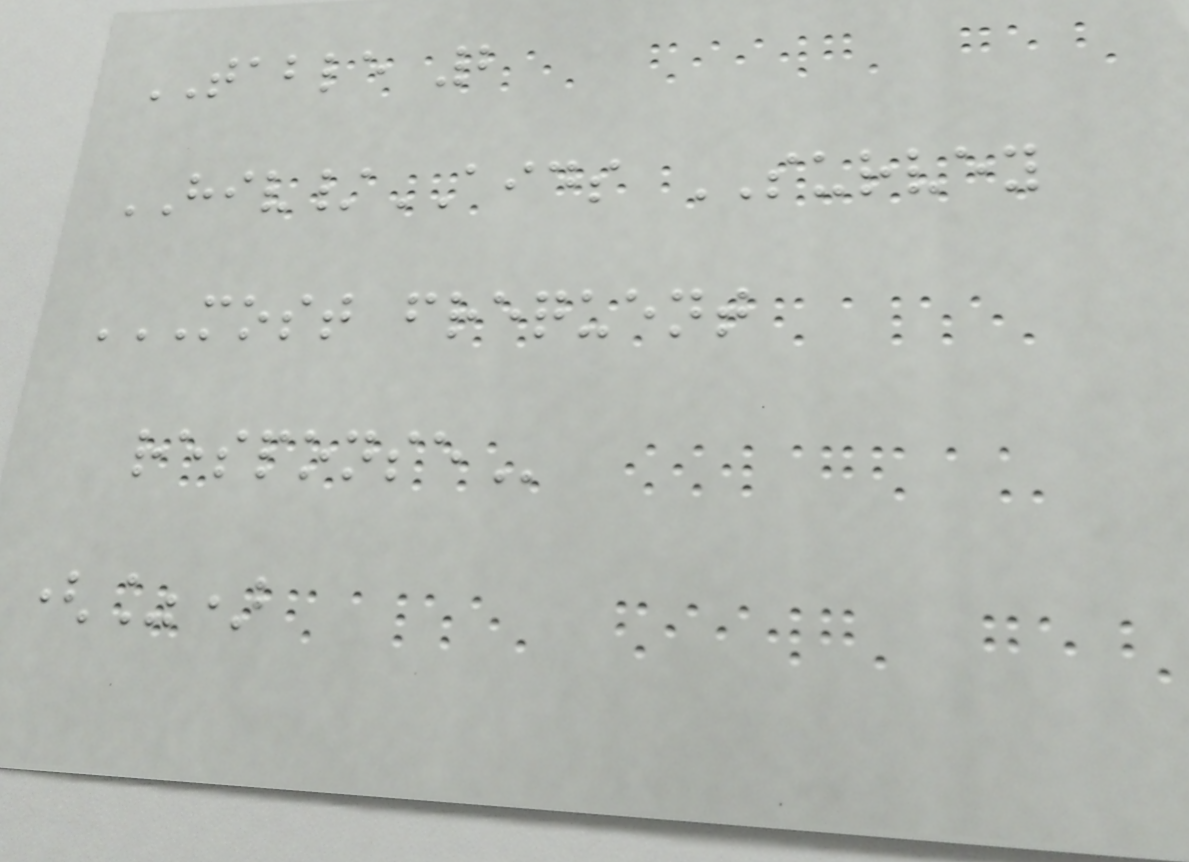TABLE 2
HIV/AIDS SURVEY
MOST FREQUENT
RESPONSE
(%)
